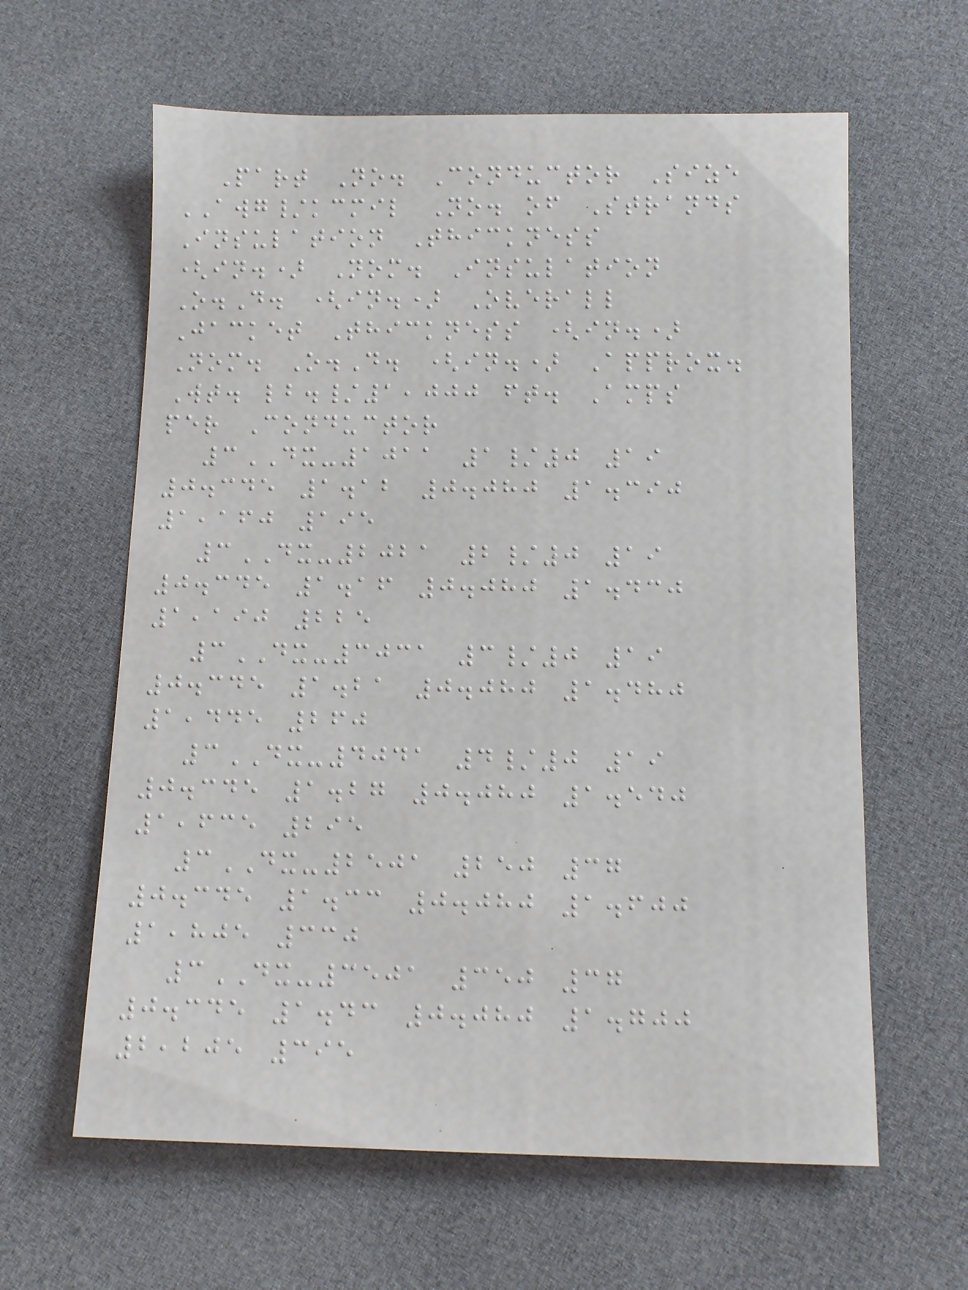Part No. Conductor Size
AWG/kcmil No. of Strands
Insulation Thickness
(in.) Nom. Insulation
O.D. (in.) Overall
Jacket Thickness (in.)
Nom. O.D. (in.) Approx.
Wt. lb./1,000 ft. Amps
per Conductor
3DX-1011 1/0 19
0.345 1.12 0.080 1.390
1,160 195
3DX-2021 2/0 19
0.345 1.16 0.080 1.430
1,190 225
3DX-3031 3/0 19
0.345 1.21 0.080 1.480
1,445 260
3DX-4041 4/0 19
0.345 1.27 0.080 1.540
1,635 295
3DX-2501 250 37
0.345 1.33 0.080 1.600
1,805 330
3DX-3501 350 37
0.345 1.43 0.080 1.700
2,205 395
